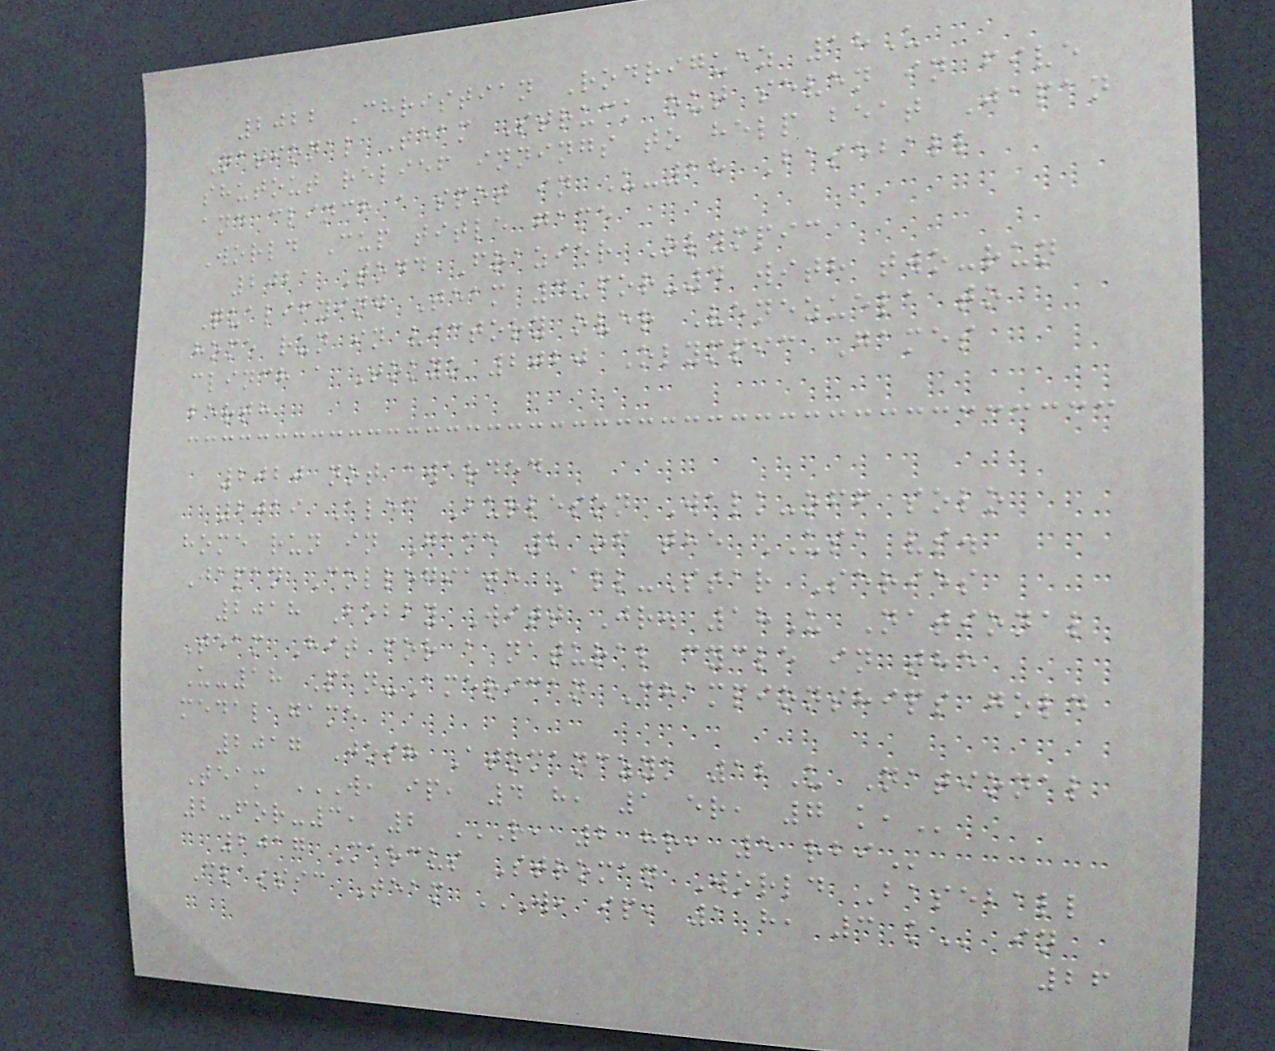2022 Christian Rodriguez 18U
National Team Struck out seven in five
shutout relief innings to help beat Japan
and clinch a spot in U-18 Baseball
World Cup title game
2021 Todd Frazier Olympic
Qualifying Team 4-for-4 with two-run
home run in victory over Venezuela to
clinch a Tokyo 2020 Olympic Games
berth
2020 not awarded
2019 Alec Burleson Walk-off solo
home run in Game 2 of the USA vs.
Japan Collegiate All-Star Series
2018 Bobby Witt Jr. 18U National
Team Hit for a natural cycle in the
U-18 Pan-American Championships gold
medal game
2017 Josh Atomanczyk 12U National
Team W, IP, 4 H, 1 ER, 7 K,
2-for-3, 2 R, 2 HR, 5 RBI
2017 Marcus Stroman World Baseball
Classic Team W, IP, 1 H, 3 K in
26
